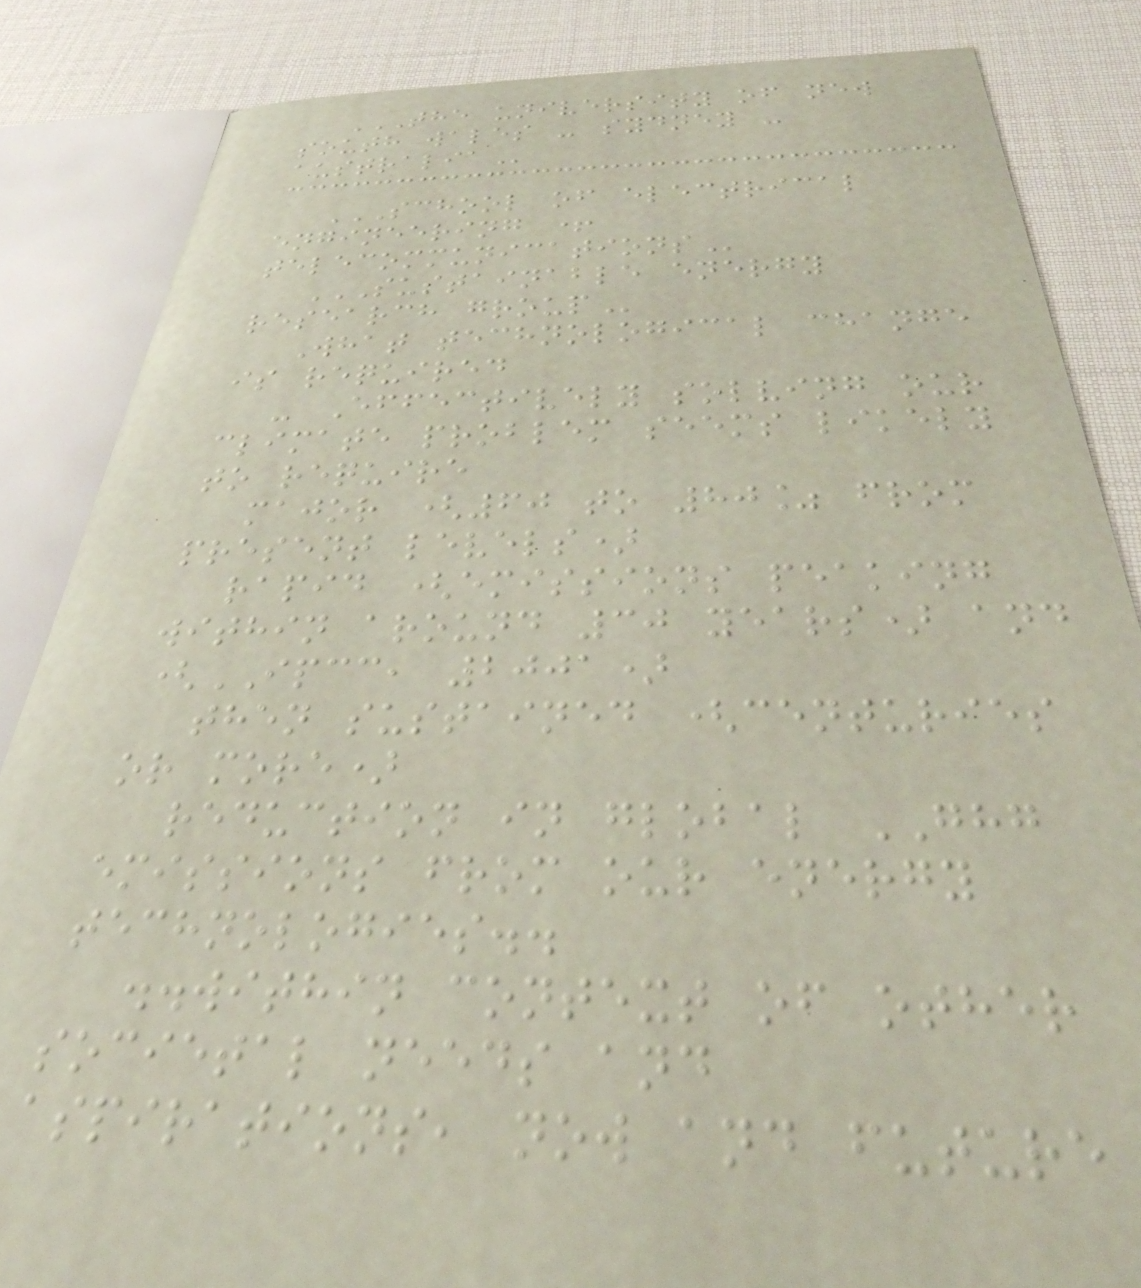THE UNIVERSITY OF NEW
SOUTH WALES - SYDNEY -
AUSTRALIA
SCHOOL OF ELECTRICAL
ENGINEERING +
TELECOMMUNICATIONS
SUSTAINABLE ENERGY
RESEARCH GROUP
What technological change
is required
- Effectively solving our
climate problem seems likely
to require
major (60 to 80% from
present levels)
rapid (emissions peaking
within around 30 years) and
(IPCC, 2001)
then sustained (centuries
or more)
reduction in global GHG
emissions from our energy
technologies..
..within context of other
societal needs and
aspirations, now and future
